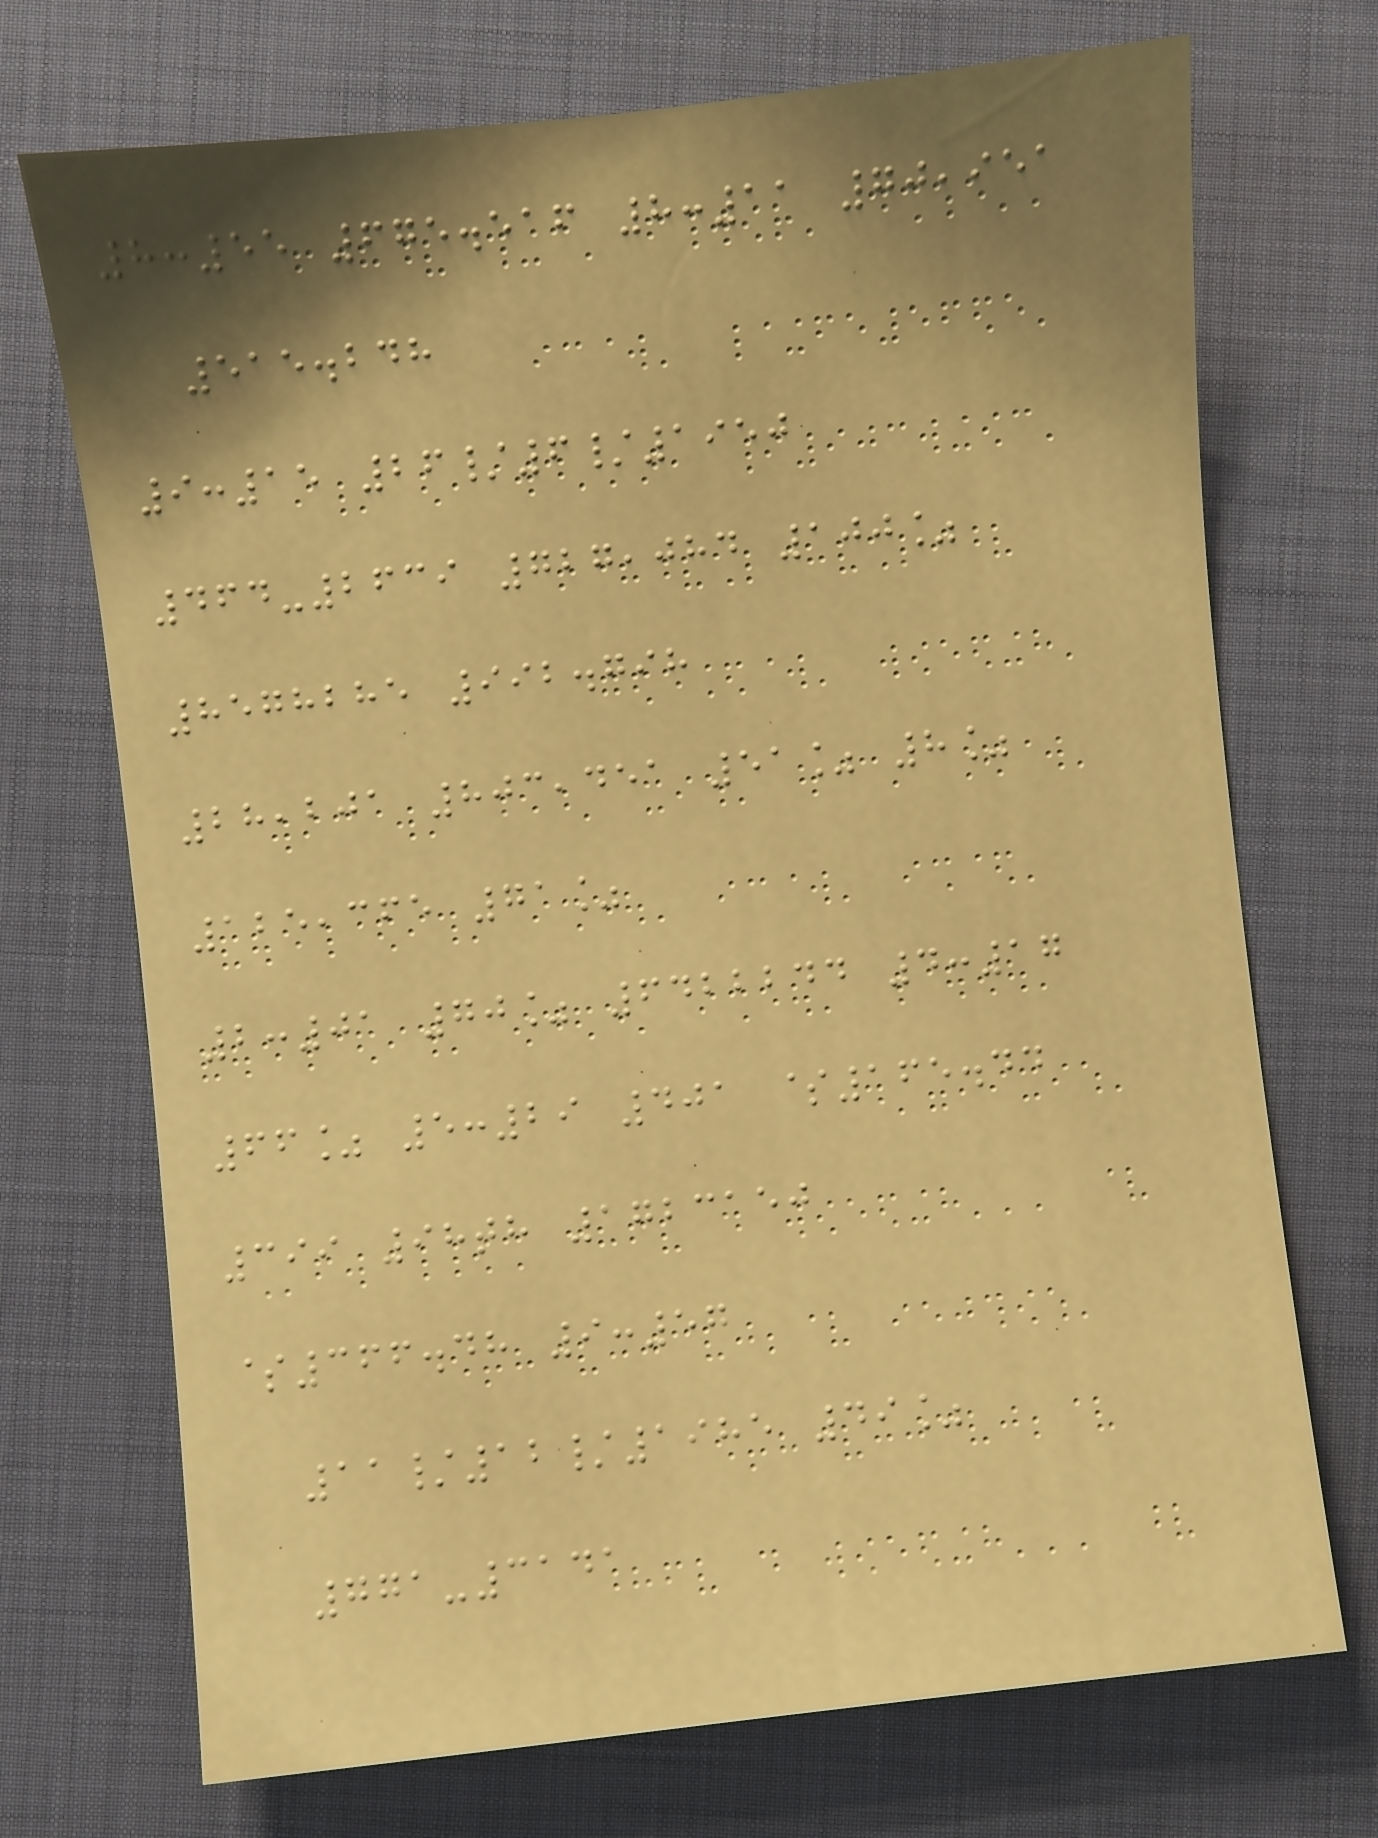8:55 675.516 8:11 70,951
515.248
9:15 26/6/1950
464-2639 727,084 100%
8578285 992.798
28,201 803,451 51% 8%
125,365 71%
2:01 70% 6422244 4:17
66% 5:29 401 $165.44
399 98th 1723150
$366.48 9:57
11/12/1985 49%
771-3141
